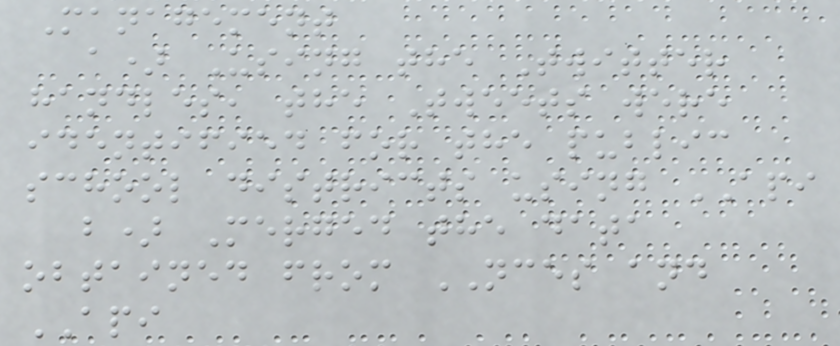Management
a) Using the Twitter
handles, the Tweets were
identified for the public
school districts using API
b) Merged the data
obtained from NCES and
API
